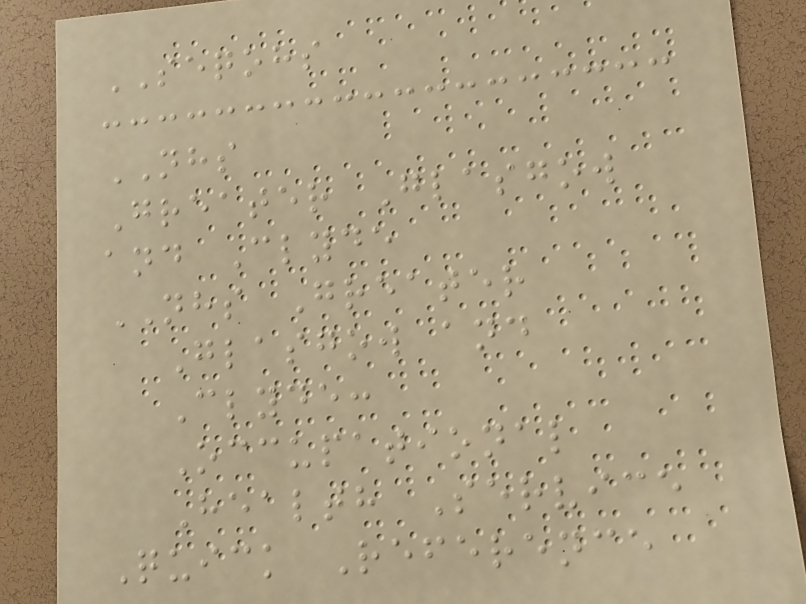SEQOHS
NHS
Greater Glasgow
and Clyde
NHS Greater
Glasgow and
Clyde:
Occupational
Health Service
Quick Reference
